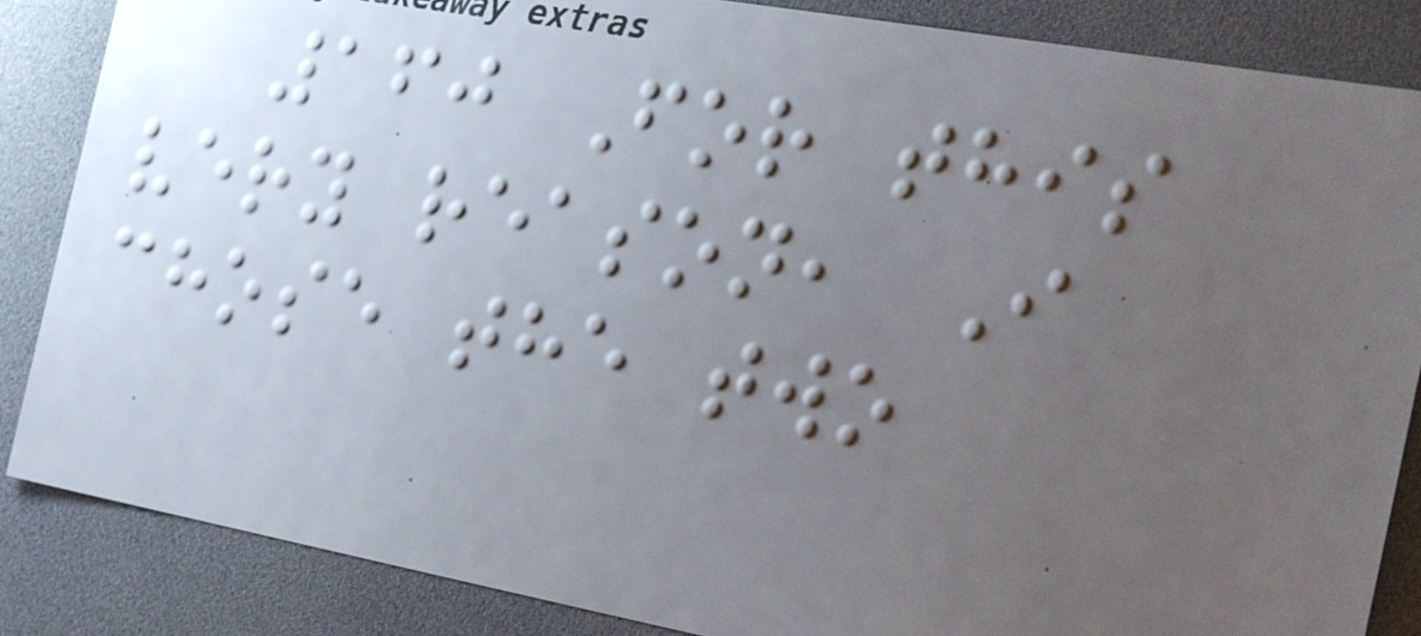160 For this
very reason, I
chose the two
